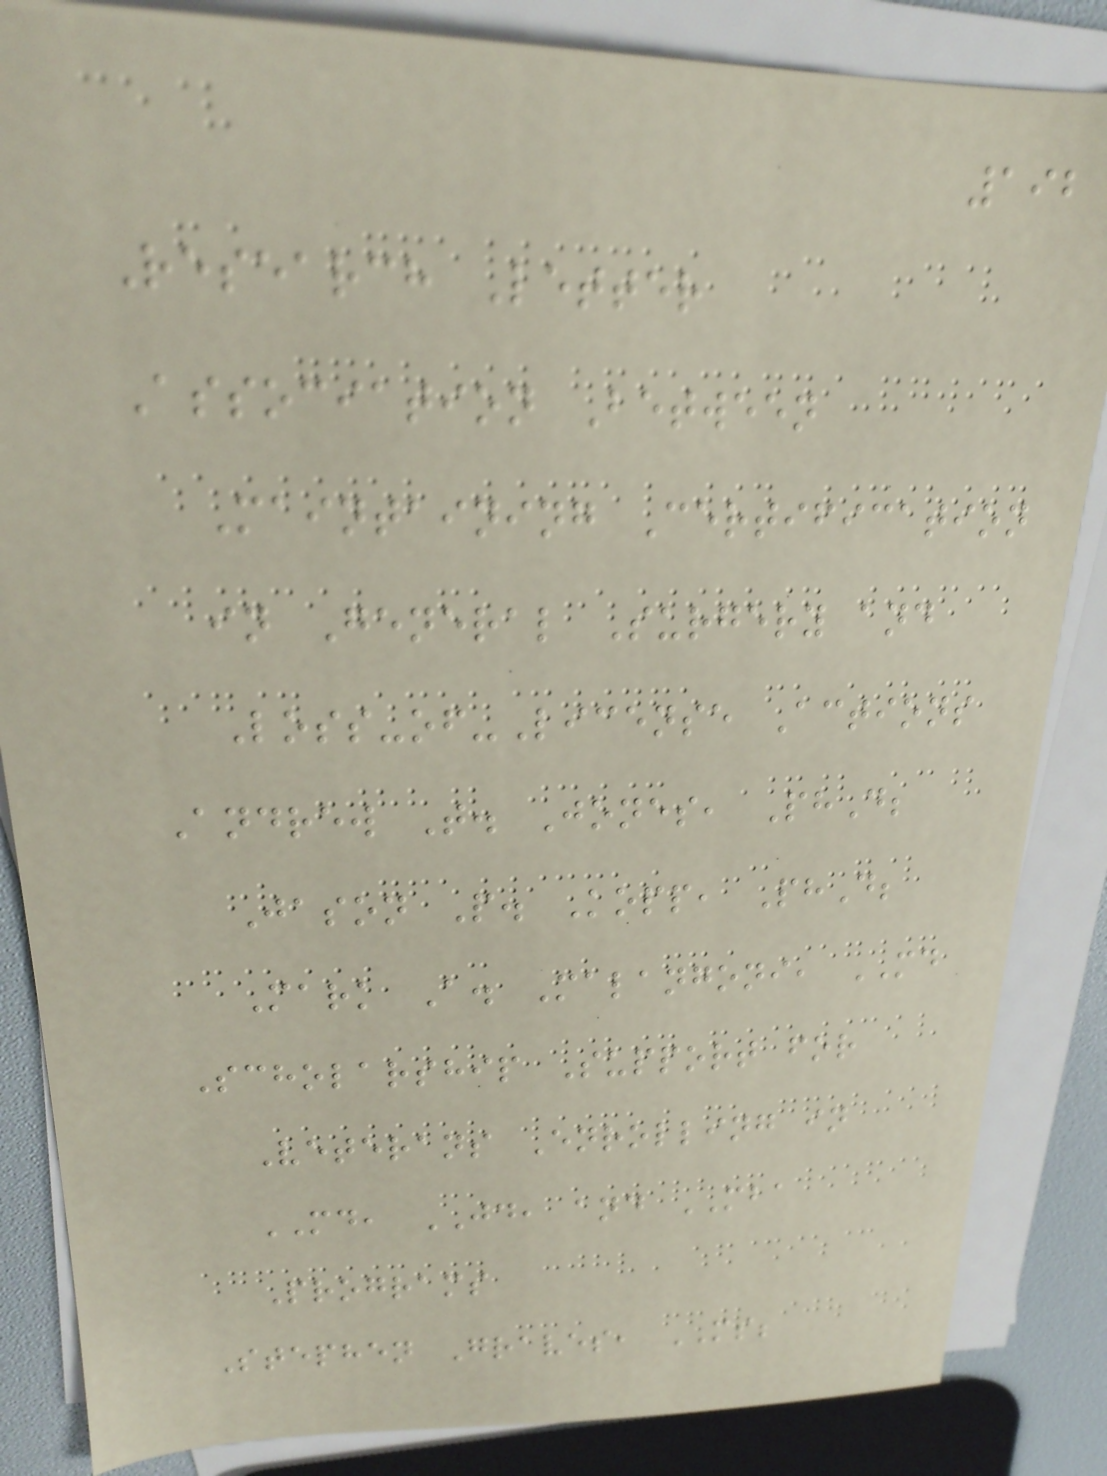192
Research Letter
Association Between
Maintaining Certification
in General Surgery and
Loss-of-License Actions
Andrew T. Jones, PhD;
Jason P. Kopp, PhD;
Mark A. Malangoni, MD
Scholarship Support for
Veterans Enrolling in
MD, JD, and MBA
Programs
Stephen Graves, MS;
